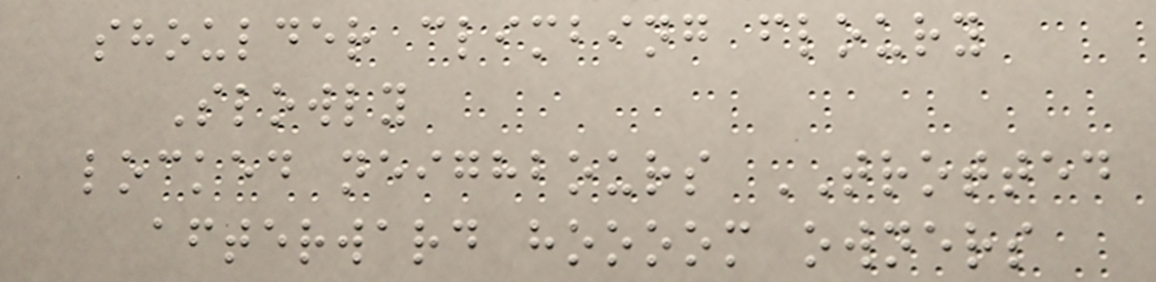shoulder climbing floury
Slowly
locked neighbours TROTTED
afterward hoooom owners
